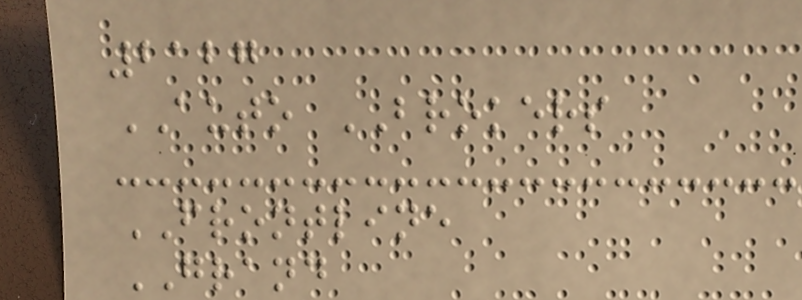2127
AUTO BROKERS
FRONTLINE
GRAND
